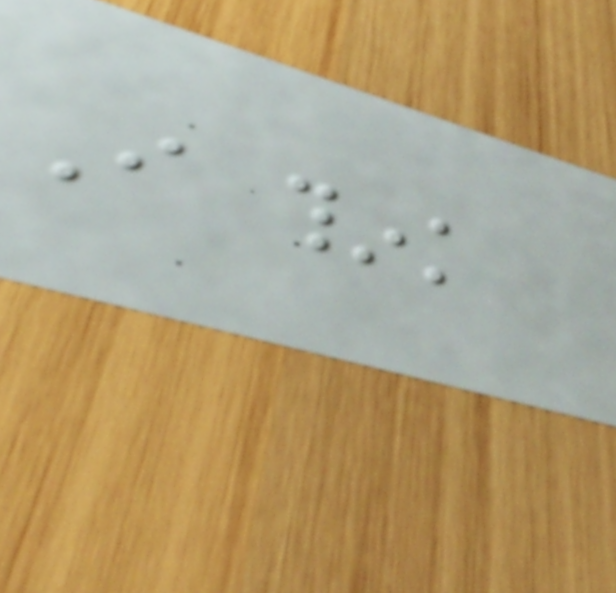I think
